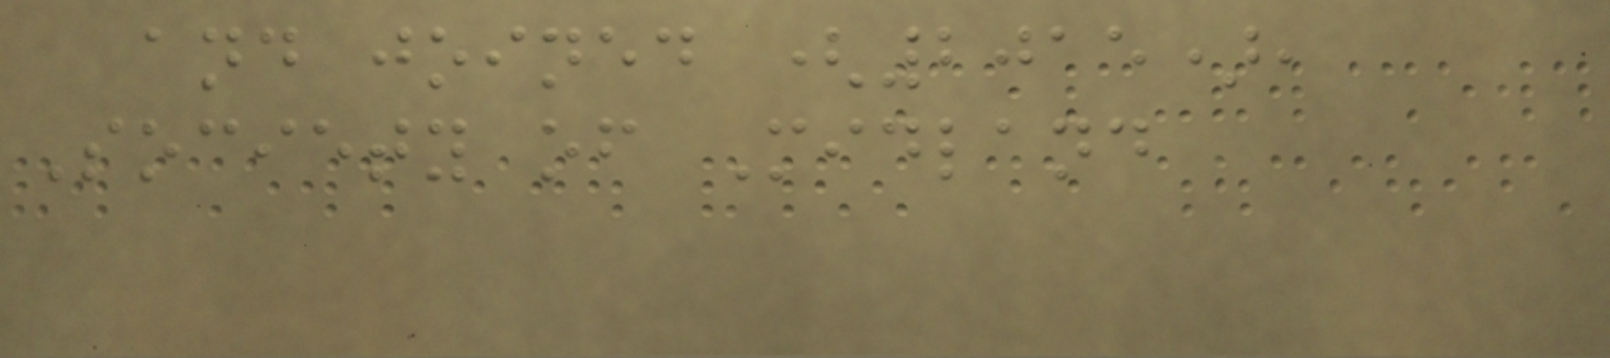and joined (2015),
Society of Midland
